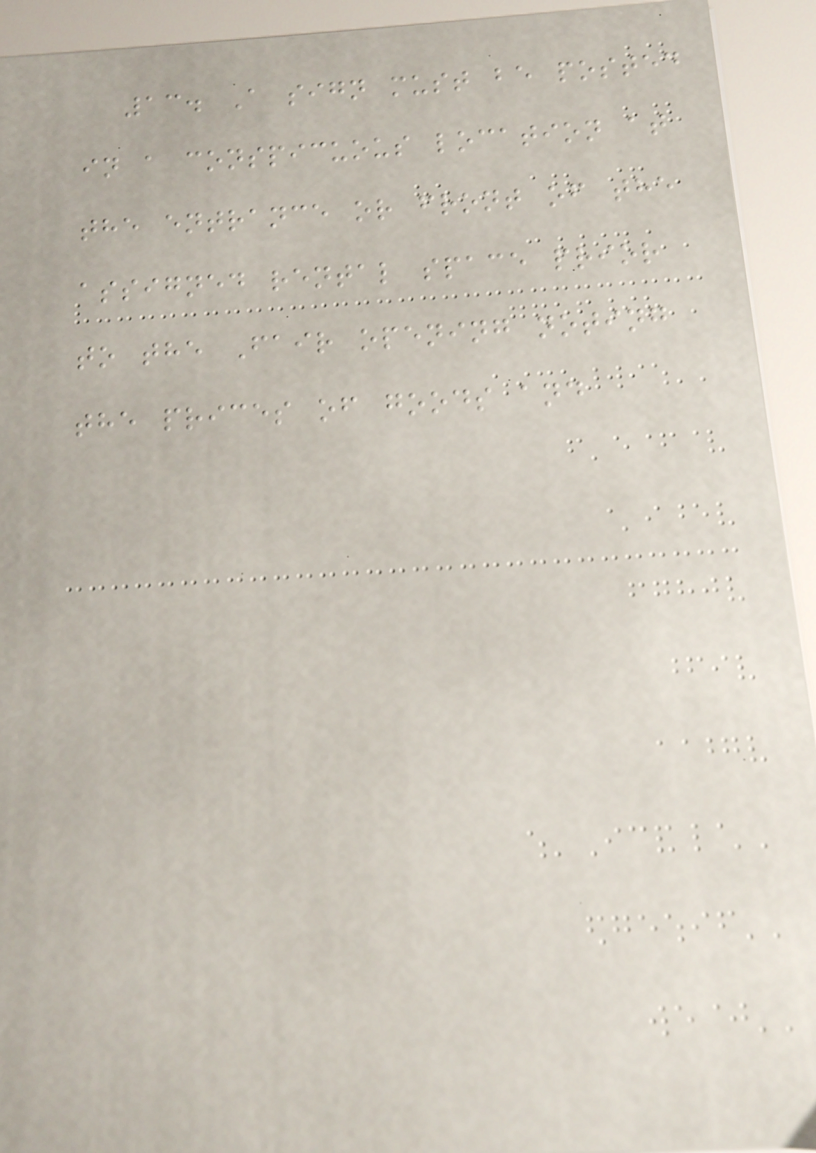13. A sign must be posted
in a conspicuous location at
the entrance or front of the
assigned rental space prior
to the Fair opening noting
the prices of goods and
